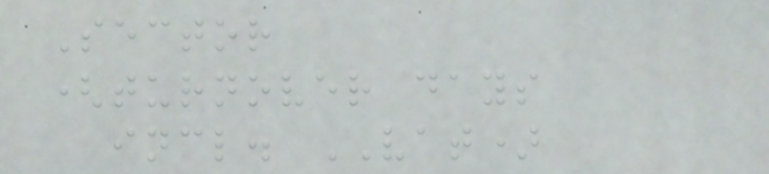Sector
(turnover days
incl. VAT)
